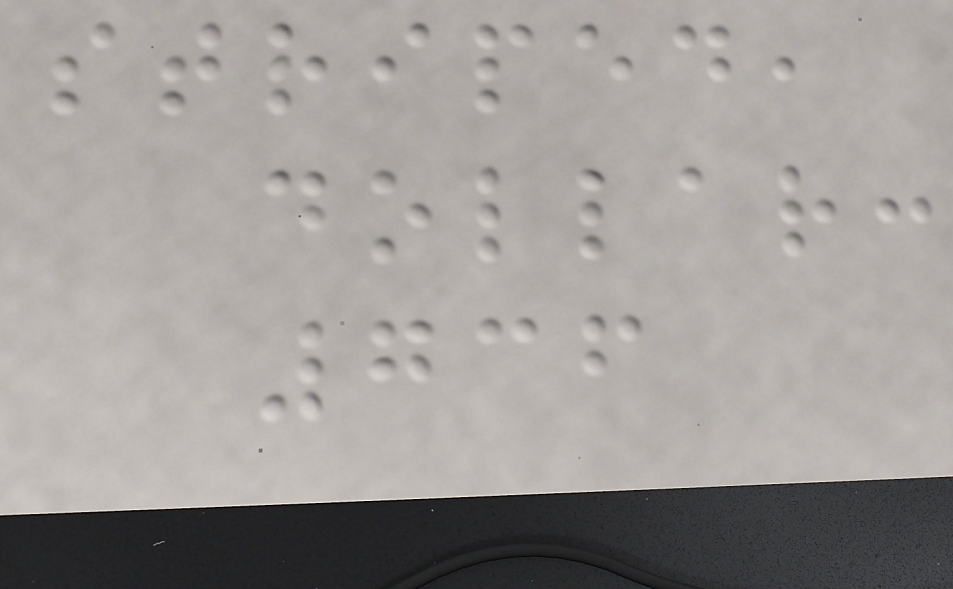striped,
dollar:
736
